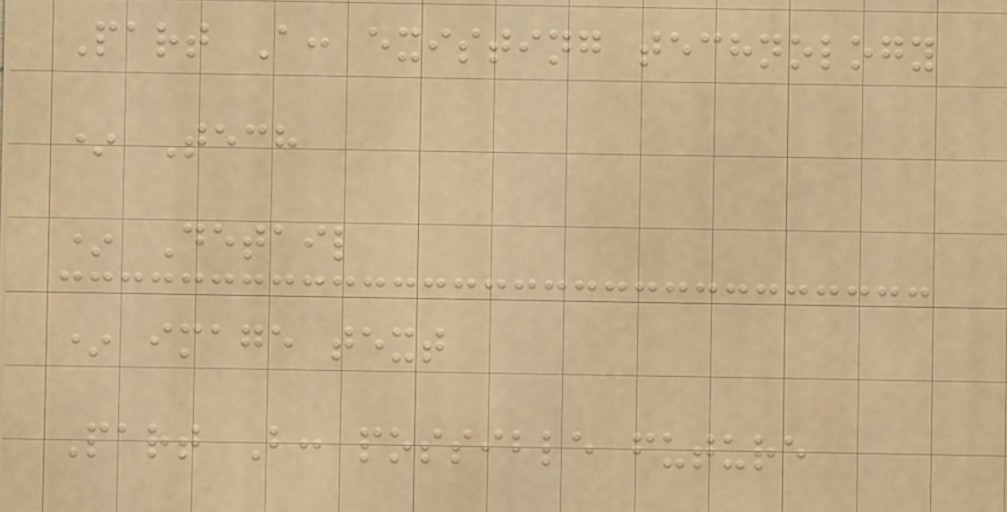Part A: existing technology
* Tech
* Detail
* image text
Part B: possible future
